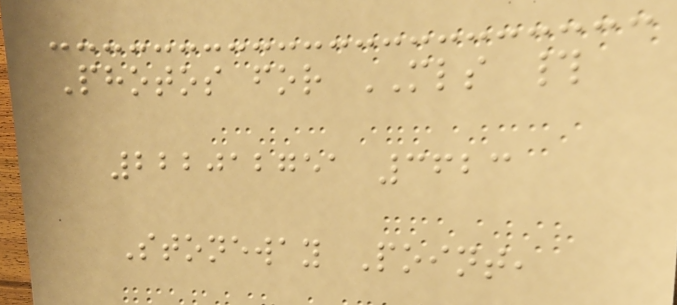Photos for MLS #
222012751 3623
Stoneway Point,
